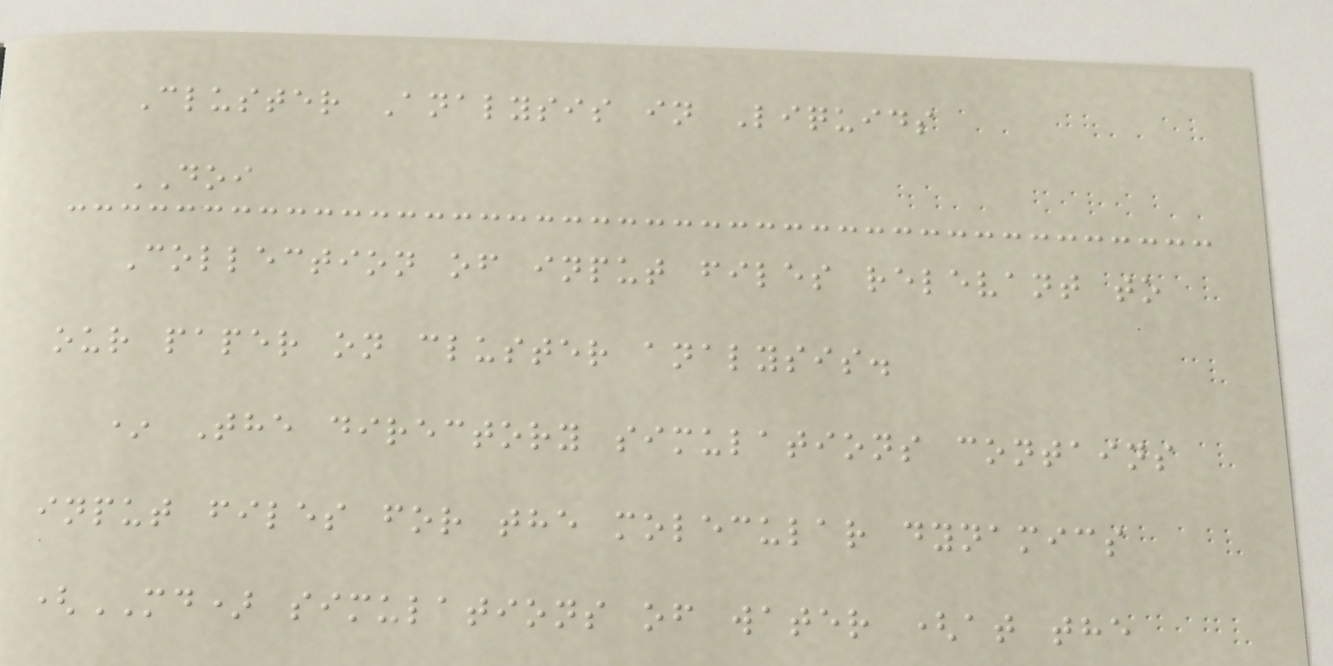Cluster Analysis in Liquids
DOI
Collection of input files relevant to
our paper on cluster analysis.
* The directory simulations contains
input files for the molecular dynamics
(MD) simulations of water (at the
